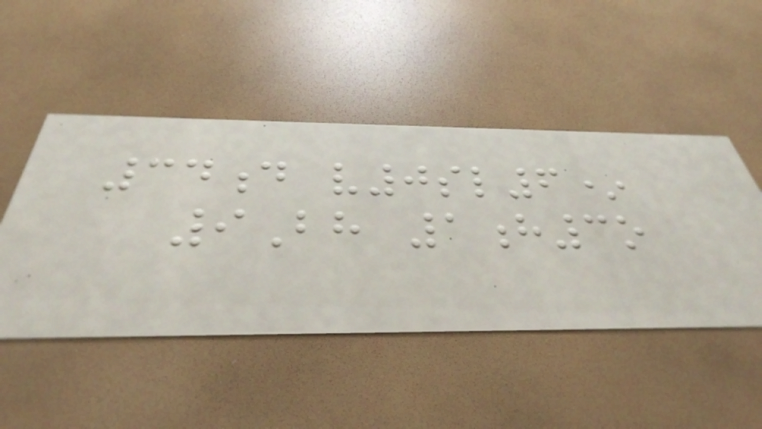34d v0sl6*
9Bh 1h3o
